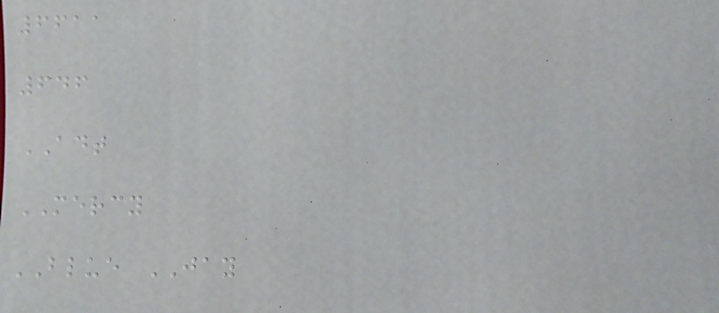6611
646
ADT
MERCY
BLUE JAY
